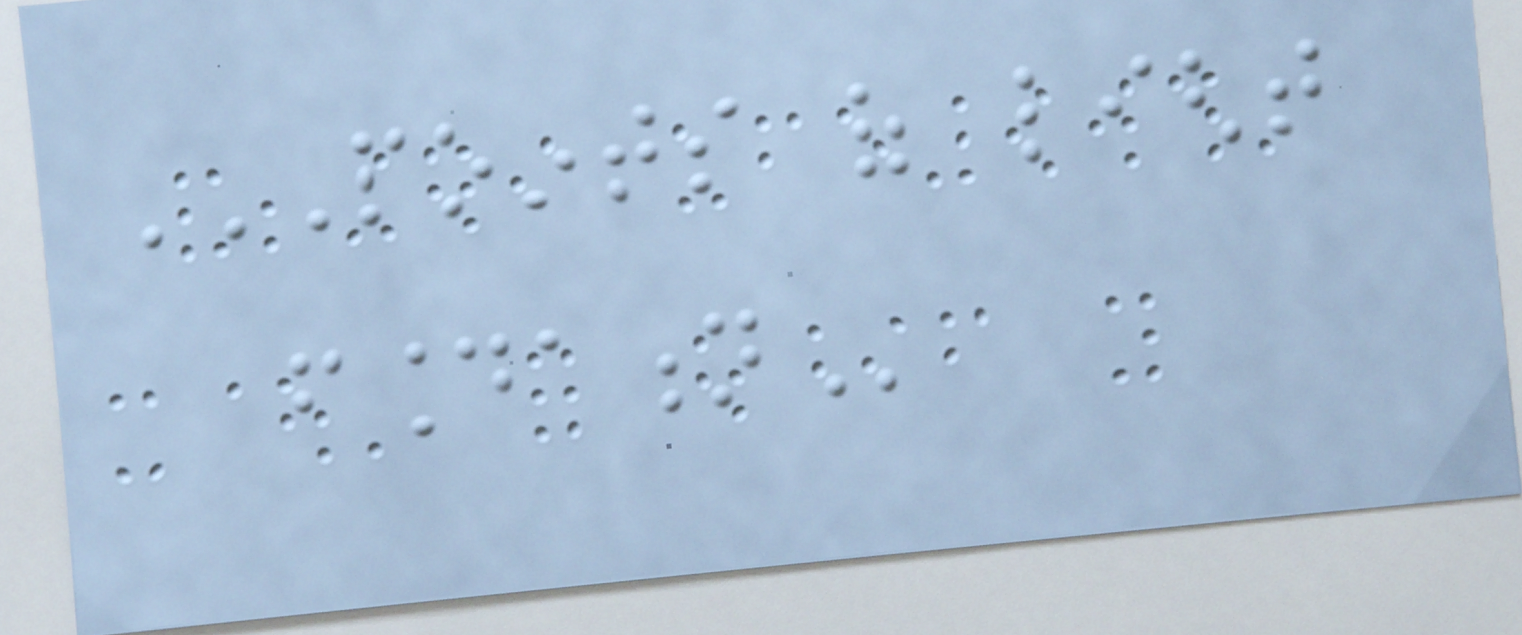POINTS OF LIGHT
FOUNDATION
